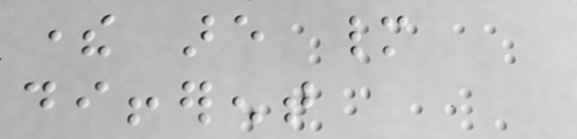there are many
different
